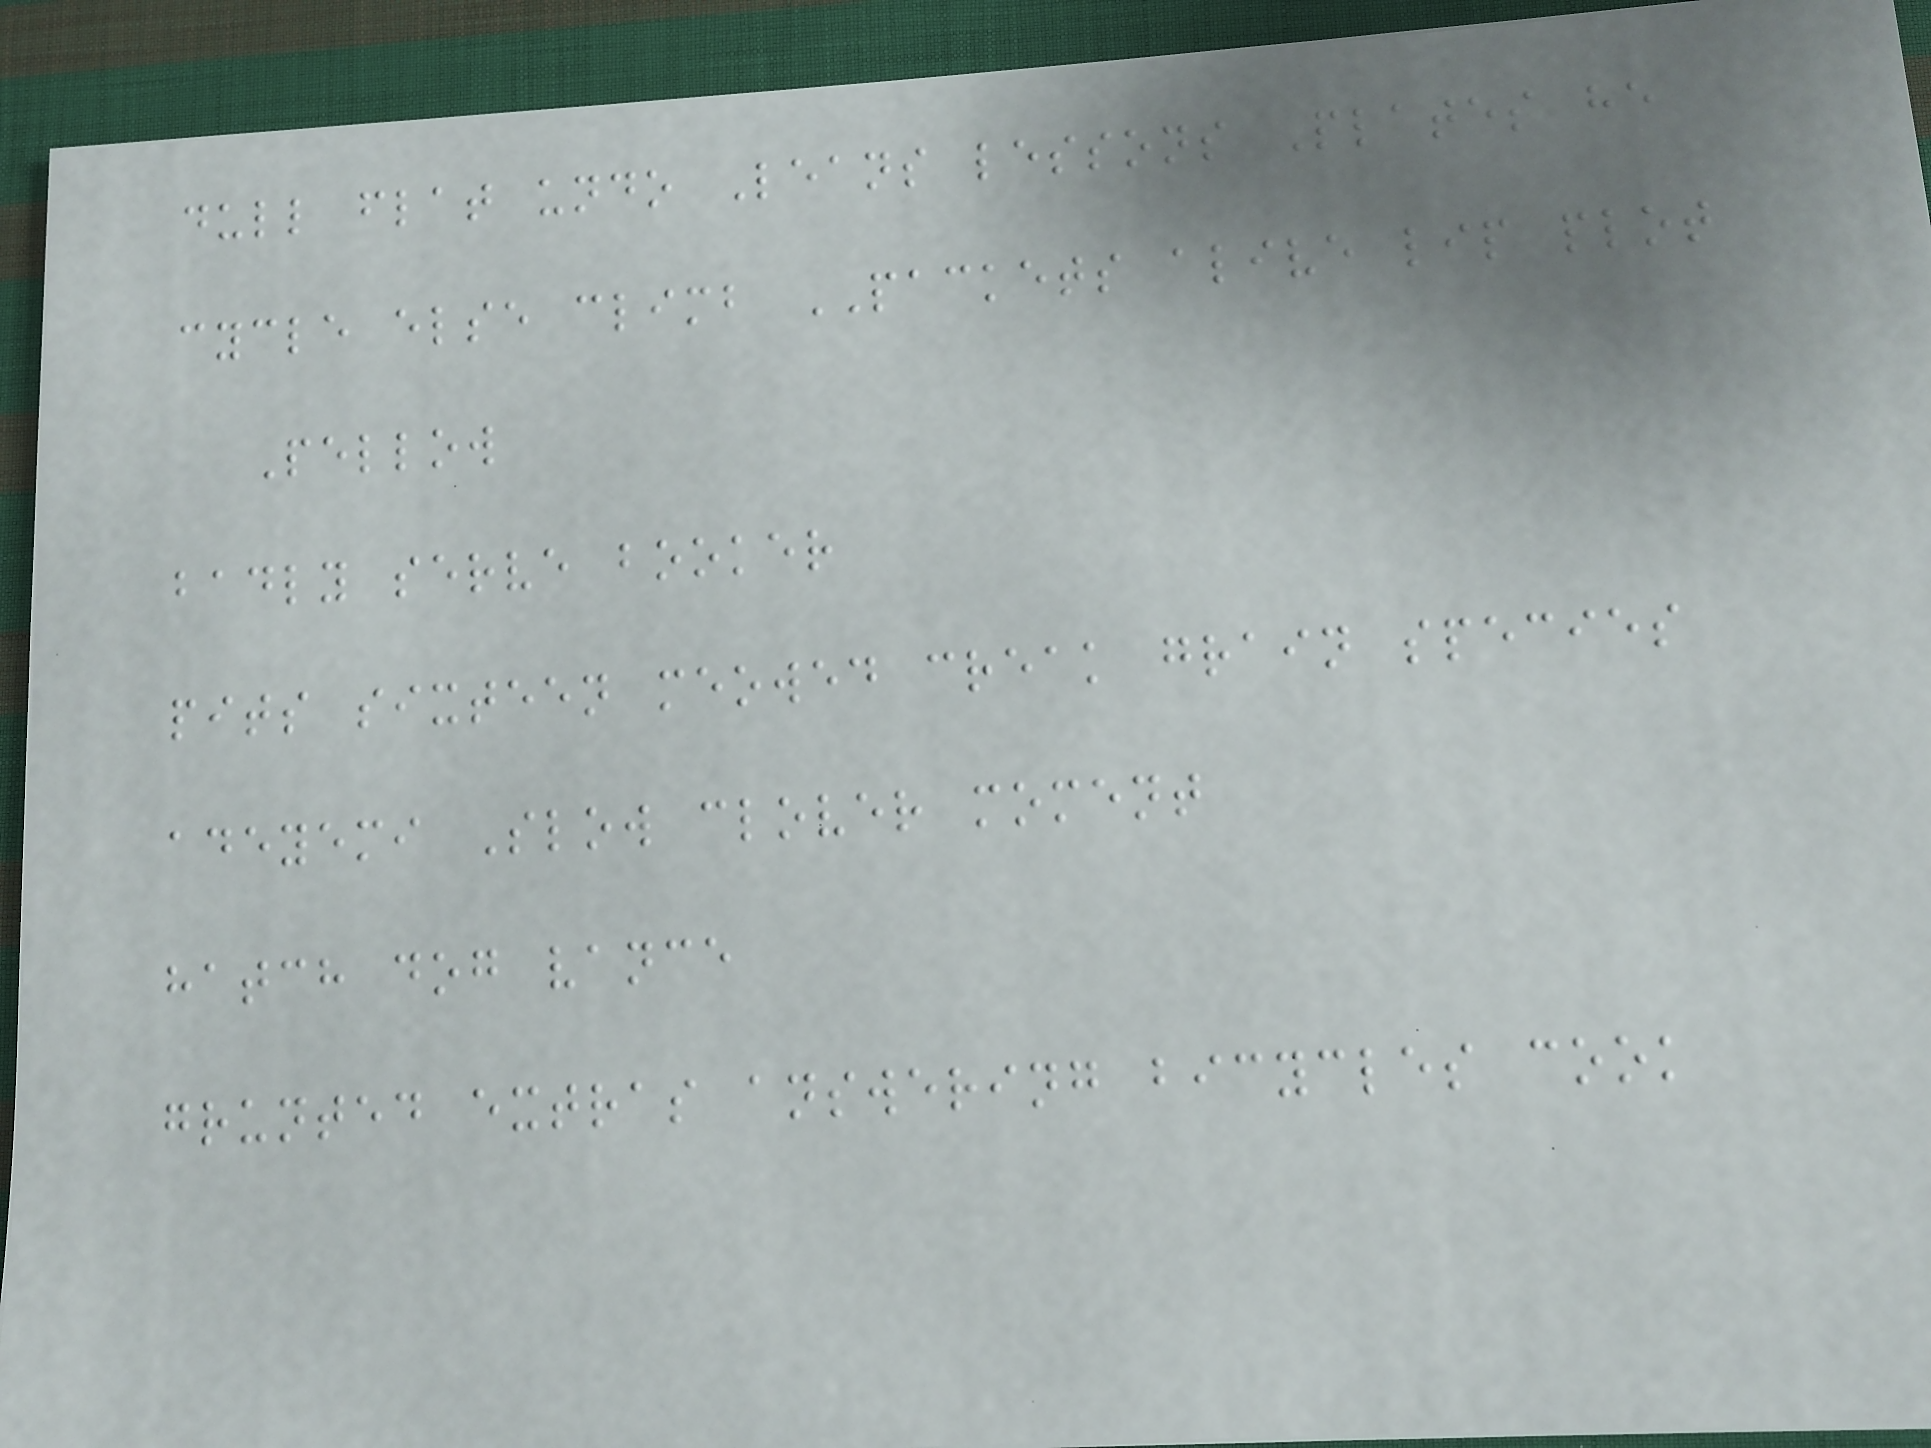dull flat undo Leans lessons Plates he
cycle else climb PACKETS alive lip plot
Pellow
badly serve booker
pits sixteen meowed creak grain species
adeyemi Slow clover moment
hatch dog vance
grunted extras answering bicycles cook
